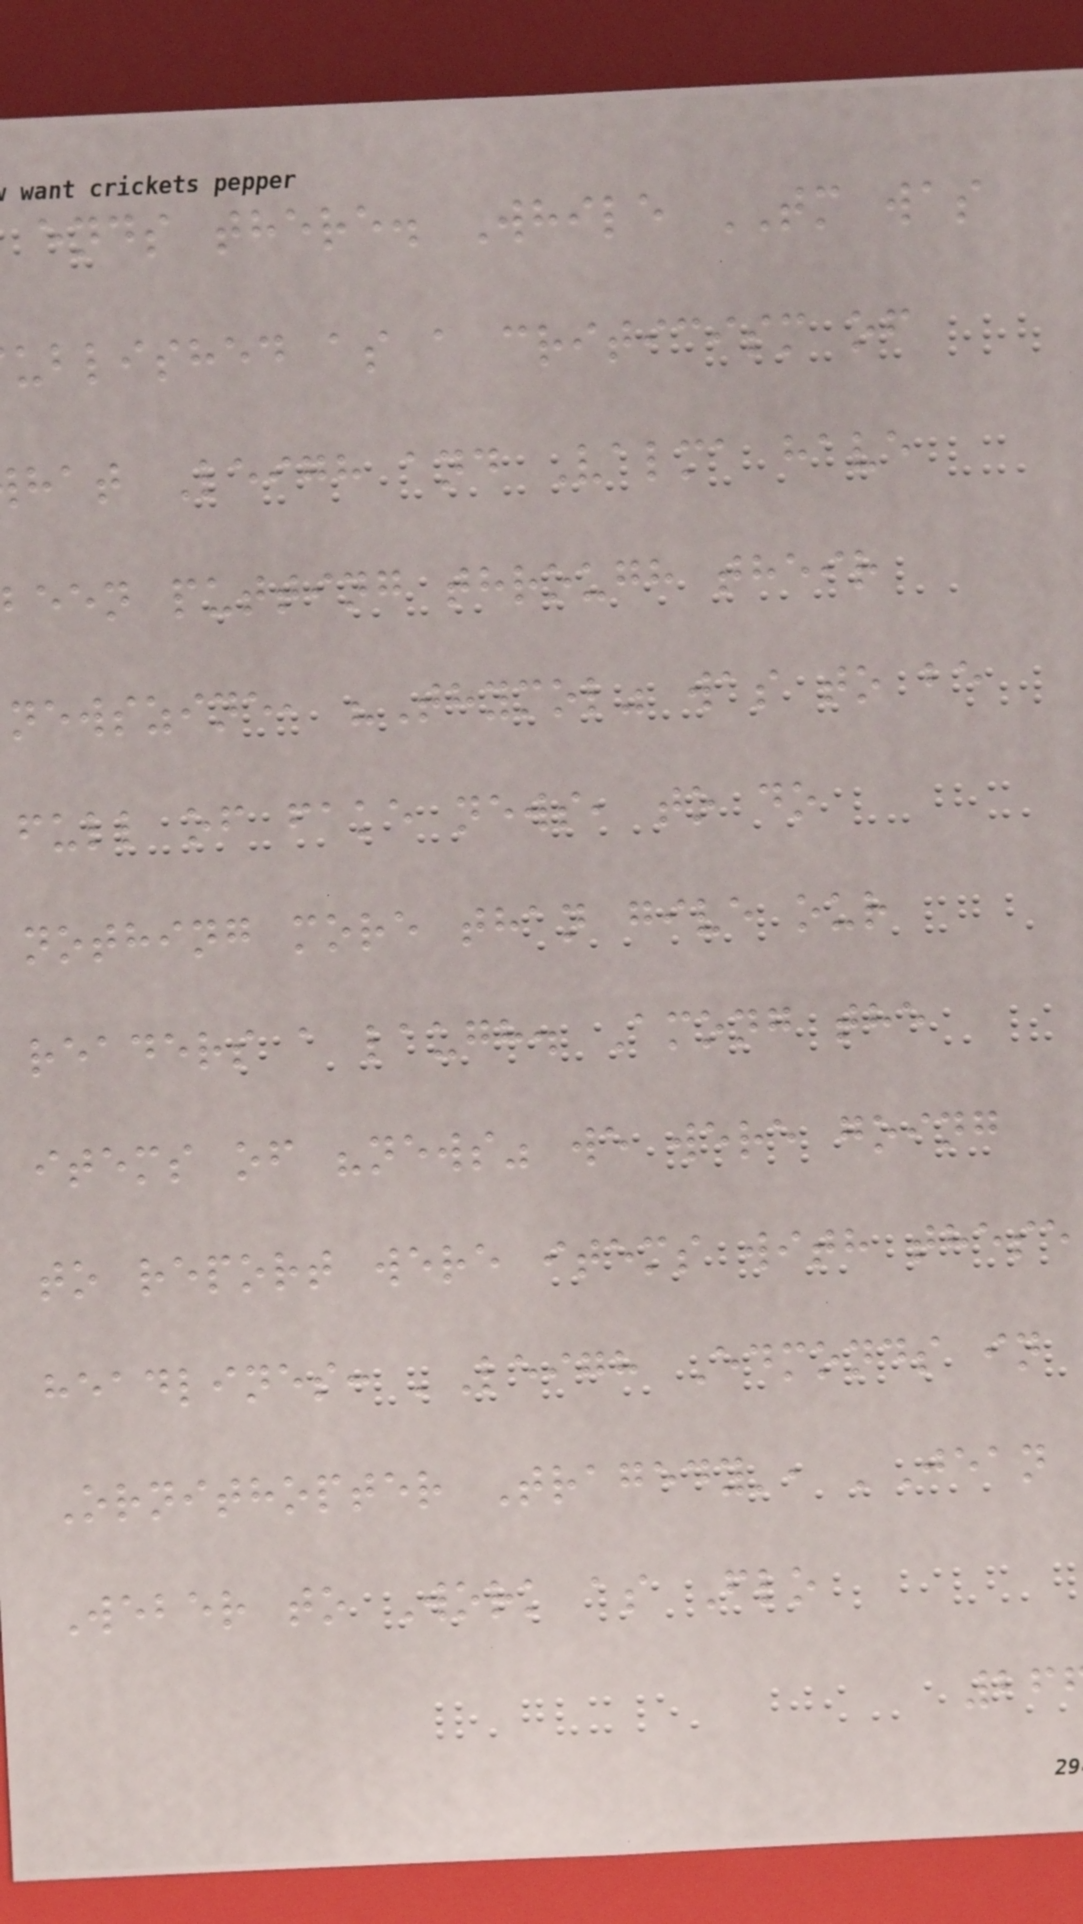ends there. While TM was
ublished as a criticism of
hat Leigh and Valma have
been putting through their
newszine, "Thymol" was to be
full of fake news, to do
nothing more than give our
readers a laugh. Among the
items of "news" we were going
to report were items with these
headlines: 'Leigh Edmonds in
Ornithopter Tragedy', 'Jean
Weber to Work as Flo
